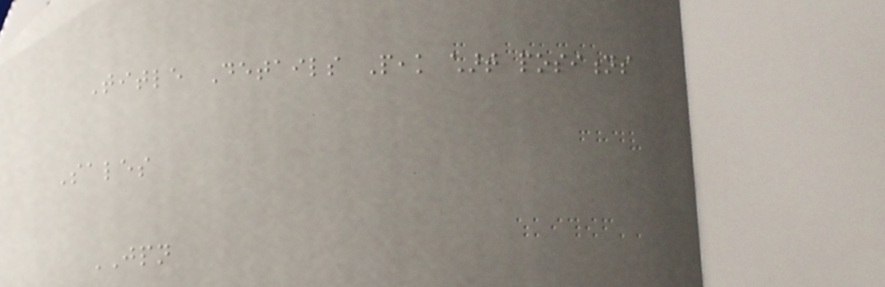Title Details Peak chart positions
Sales
JPN
